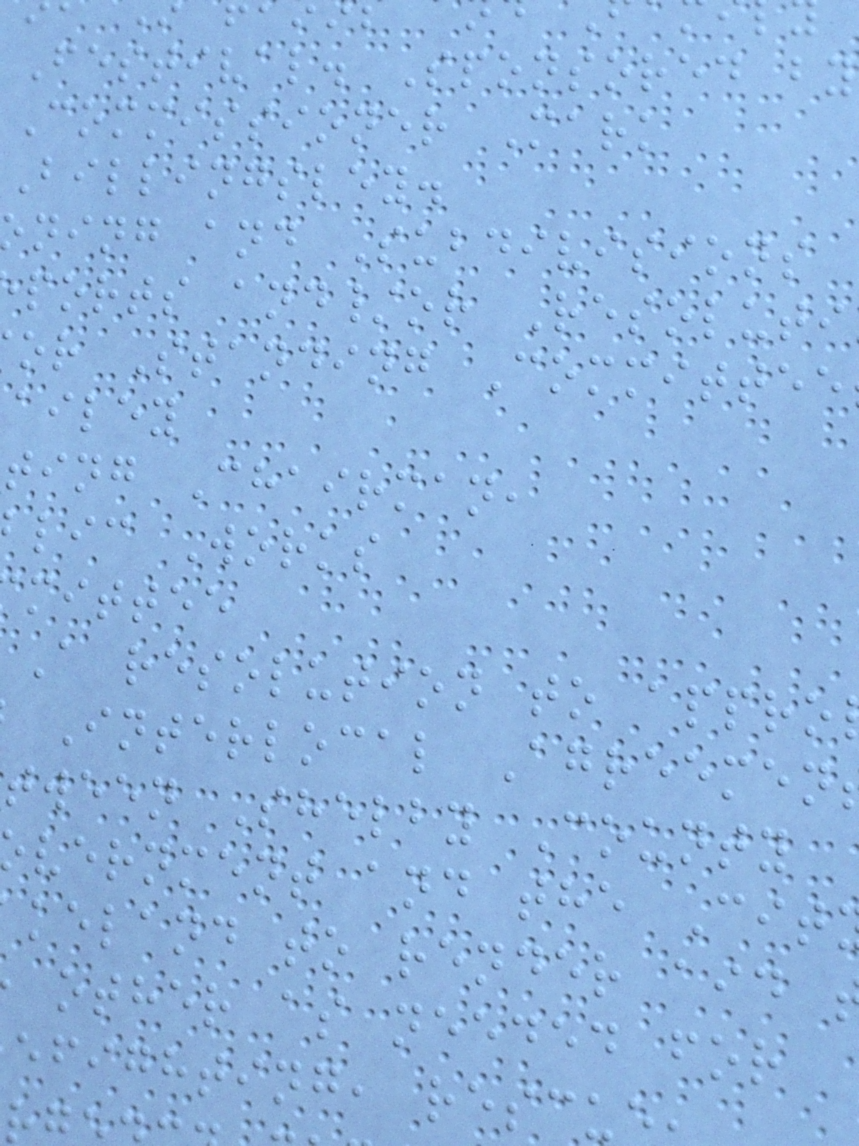Festival. Sponsored by
Commissioner Mark
Billingsley.
ning and Subdivisions
ports and/or Resoluti
or Standing Committee
ailey
ting Chairman,
lic Works
mittee
A resolution to appro
Interlocal Agreemen
tween Shelby County
vernment and the Cit
keland to render aid
other as needed for
efighting, rescu
